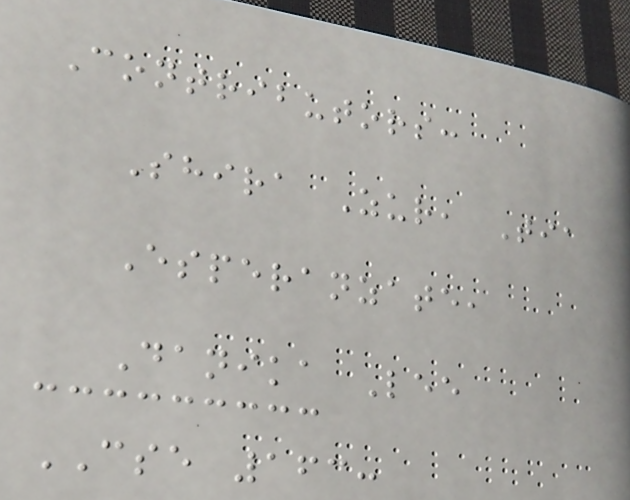Contributors:
Shira Zur, Tia
Esperanzate,
Danika Lee
CSE 163:
